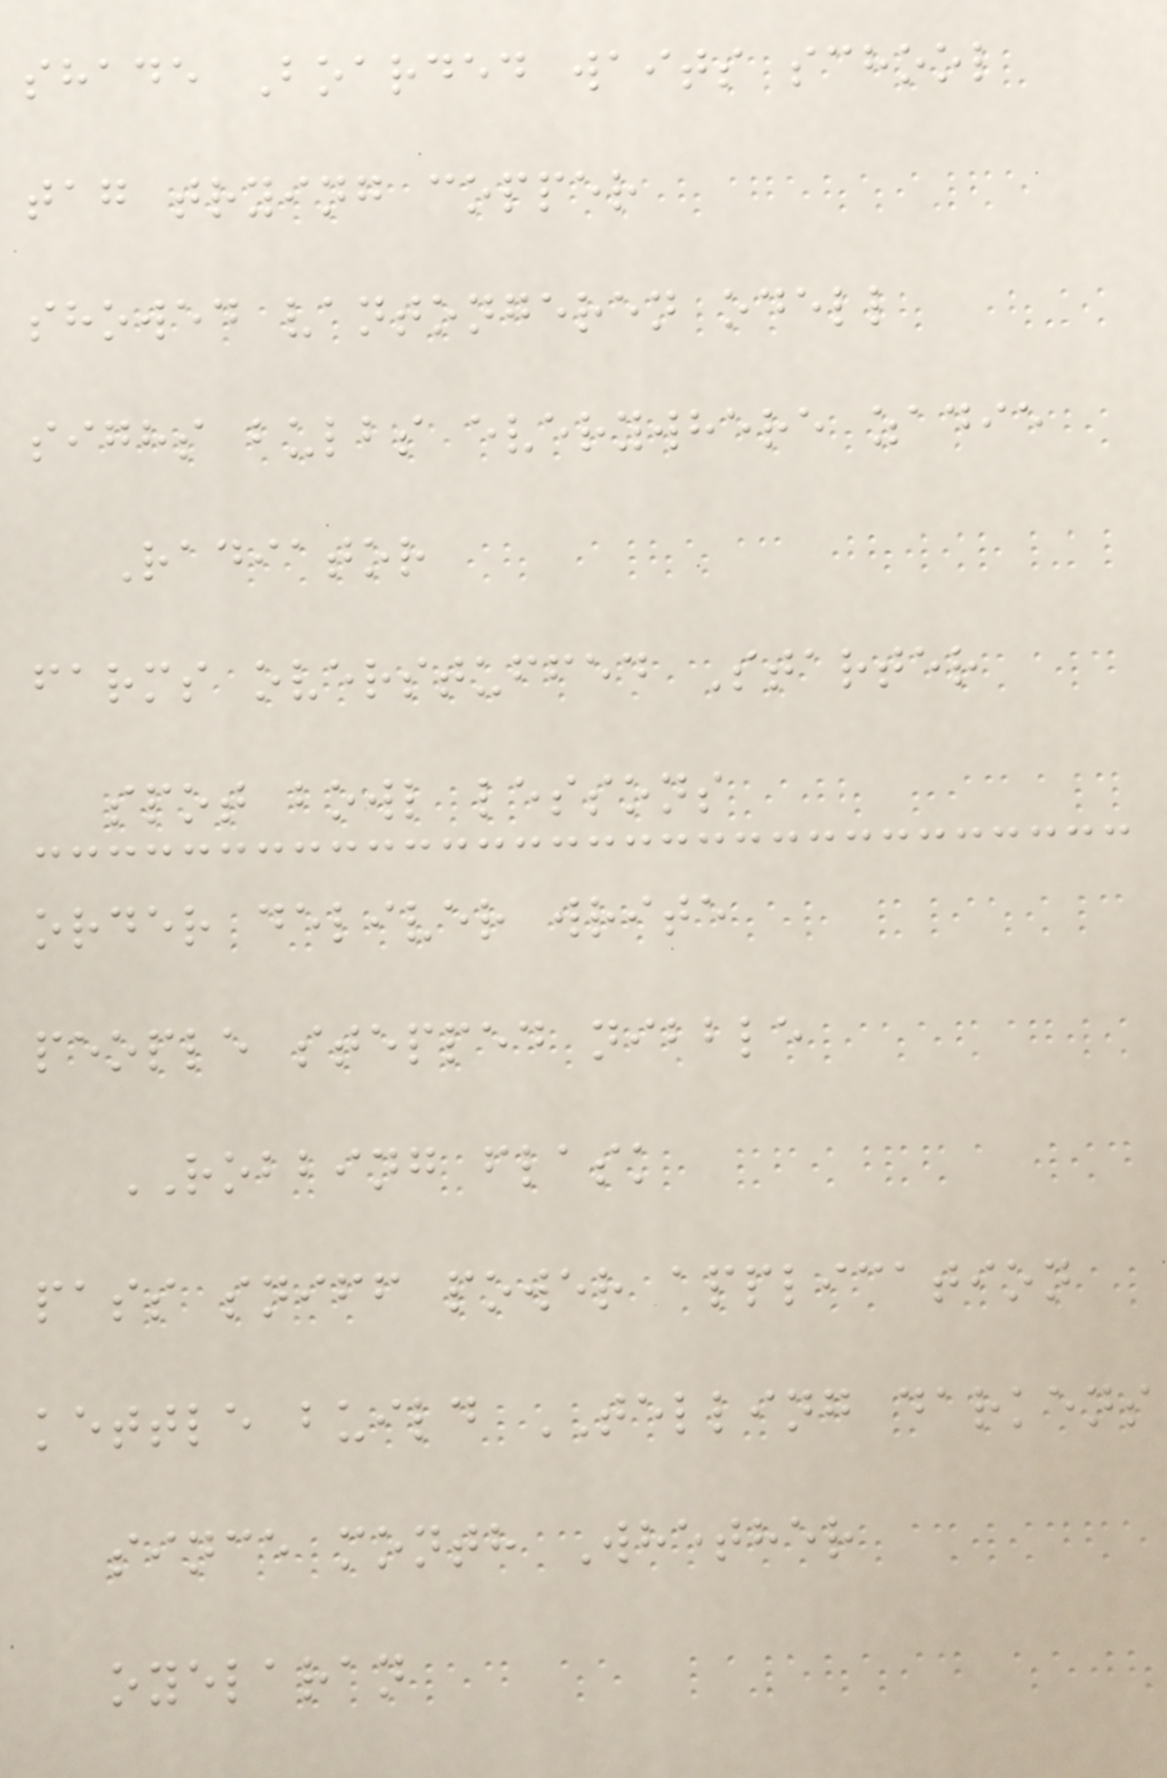shade Boarded waits school
tag trying copper
showed vantongeren odell
sighs bulbs everywhere zadie
Radiator
farms overstuffed Starter
spot bowl lessons
order deliver write
people stepped nibble
ROBBING flask
pass sniff power application
kettle build TELLING darkens
since month Whether
oyelaran
